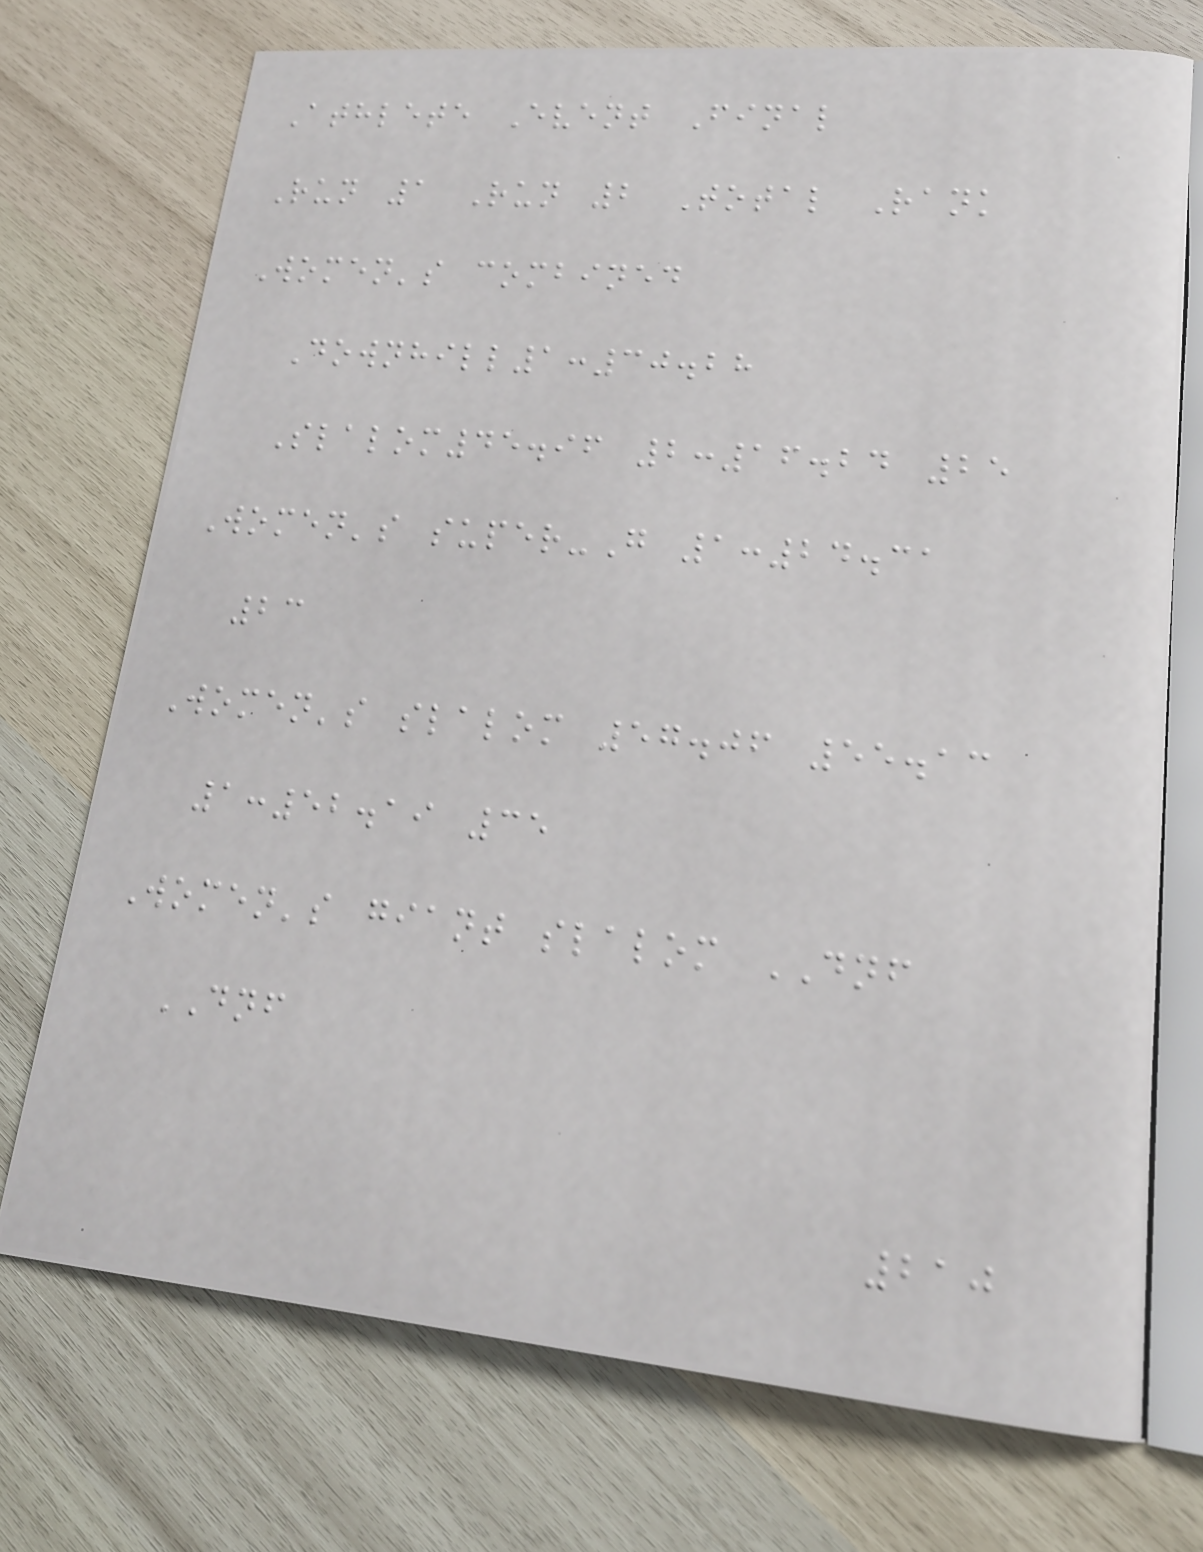Athlete Event Final
Run 1 Run 2 Total Rank
Women's combined
Downhill1:30.28
Slalom45.96 2:16.24 25
Women's super-G 1:24.31
23
Women's slalom 57.06 55.13
1:52.19 35
Women's giant slalom DNF
DNF
210
